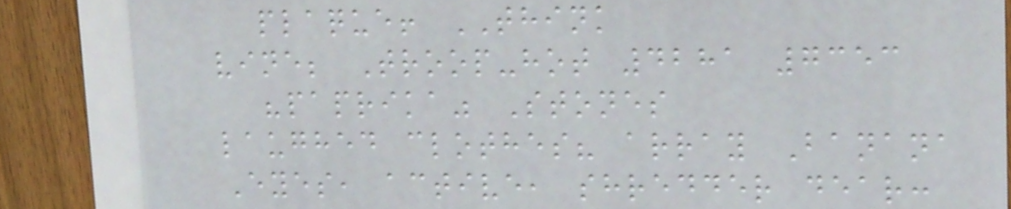plaque! THINK
vine; Troop-hot 4281 7353
"paprika" Stones
laughed clothes? array Banana
Eyes, active, shredder dear:
